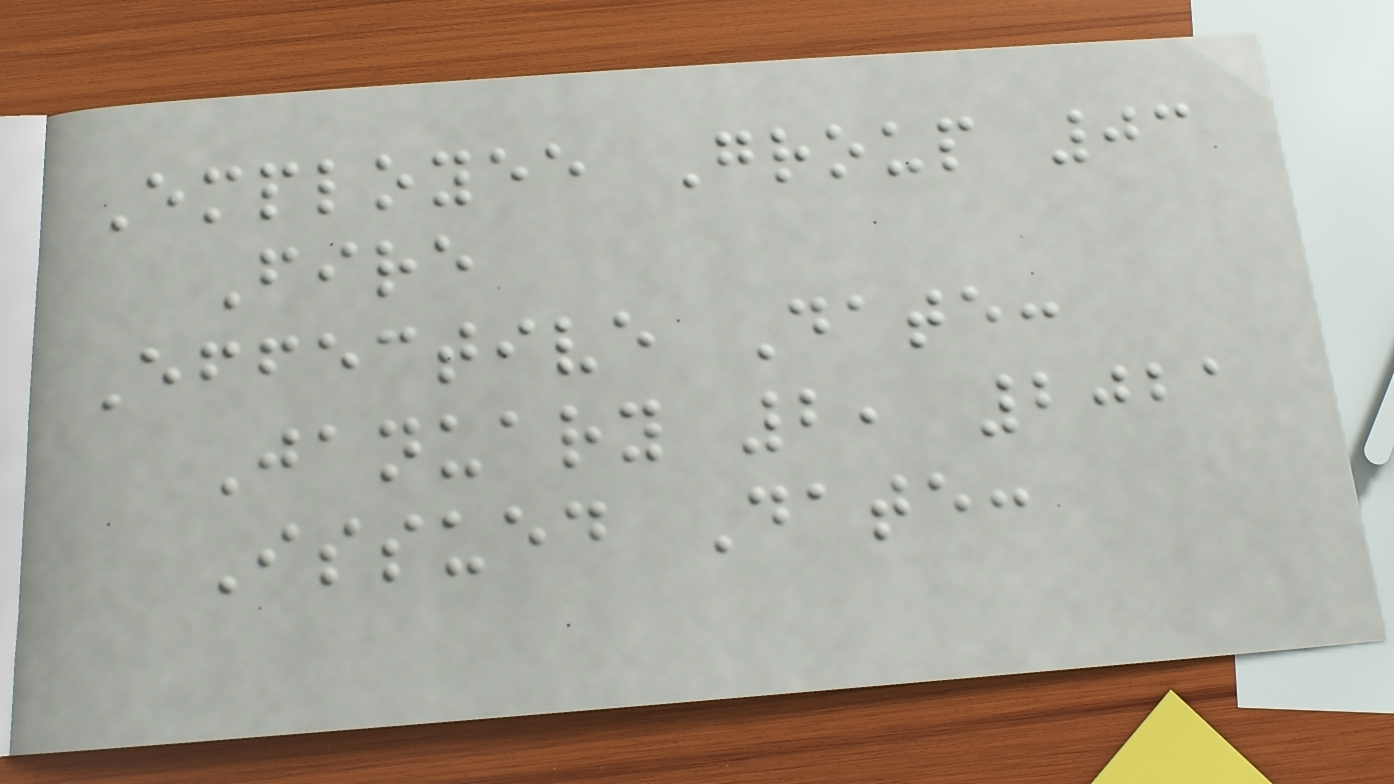Employee Group 03
Fire
Effective Date:
January 2, 2021
Issued Date:
